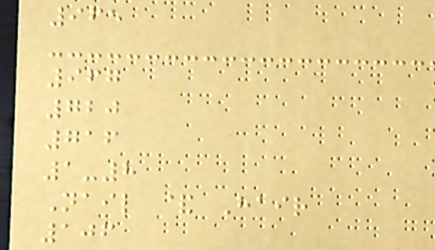965
967
720
716
1-8
Nail & Hair
106
